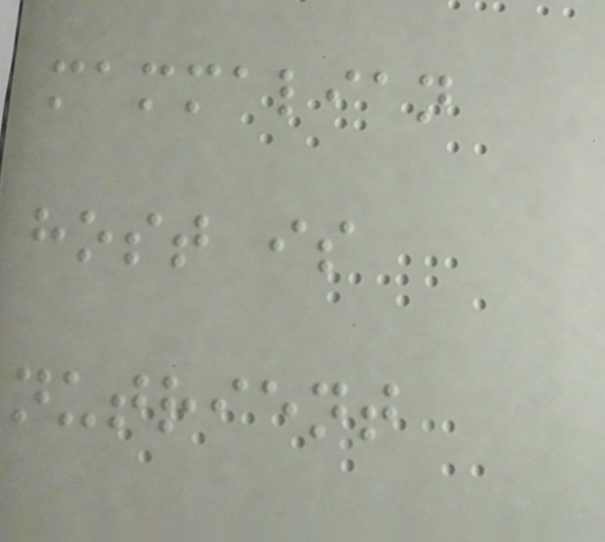mammalian
host is
nutrient
